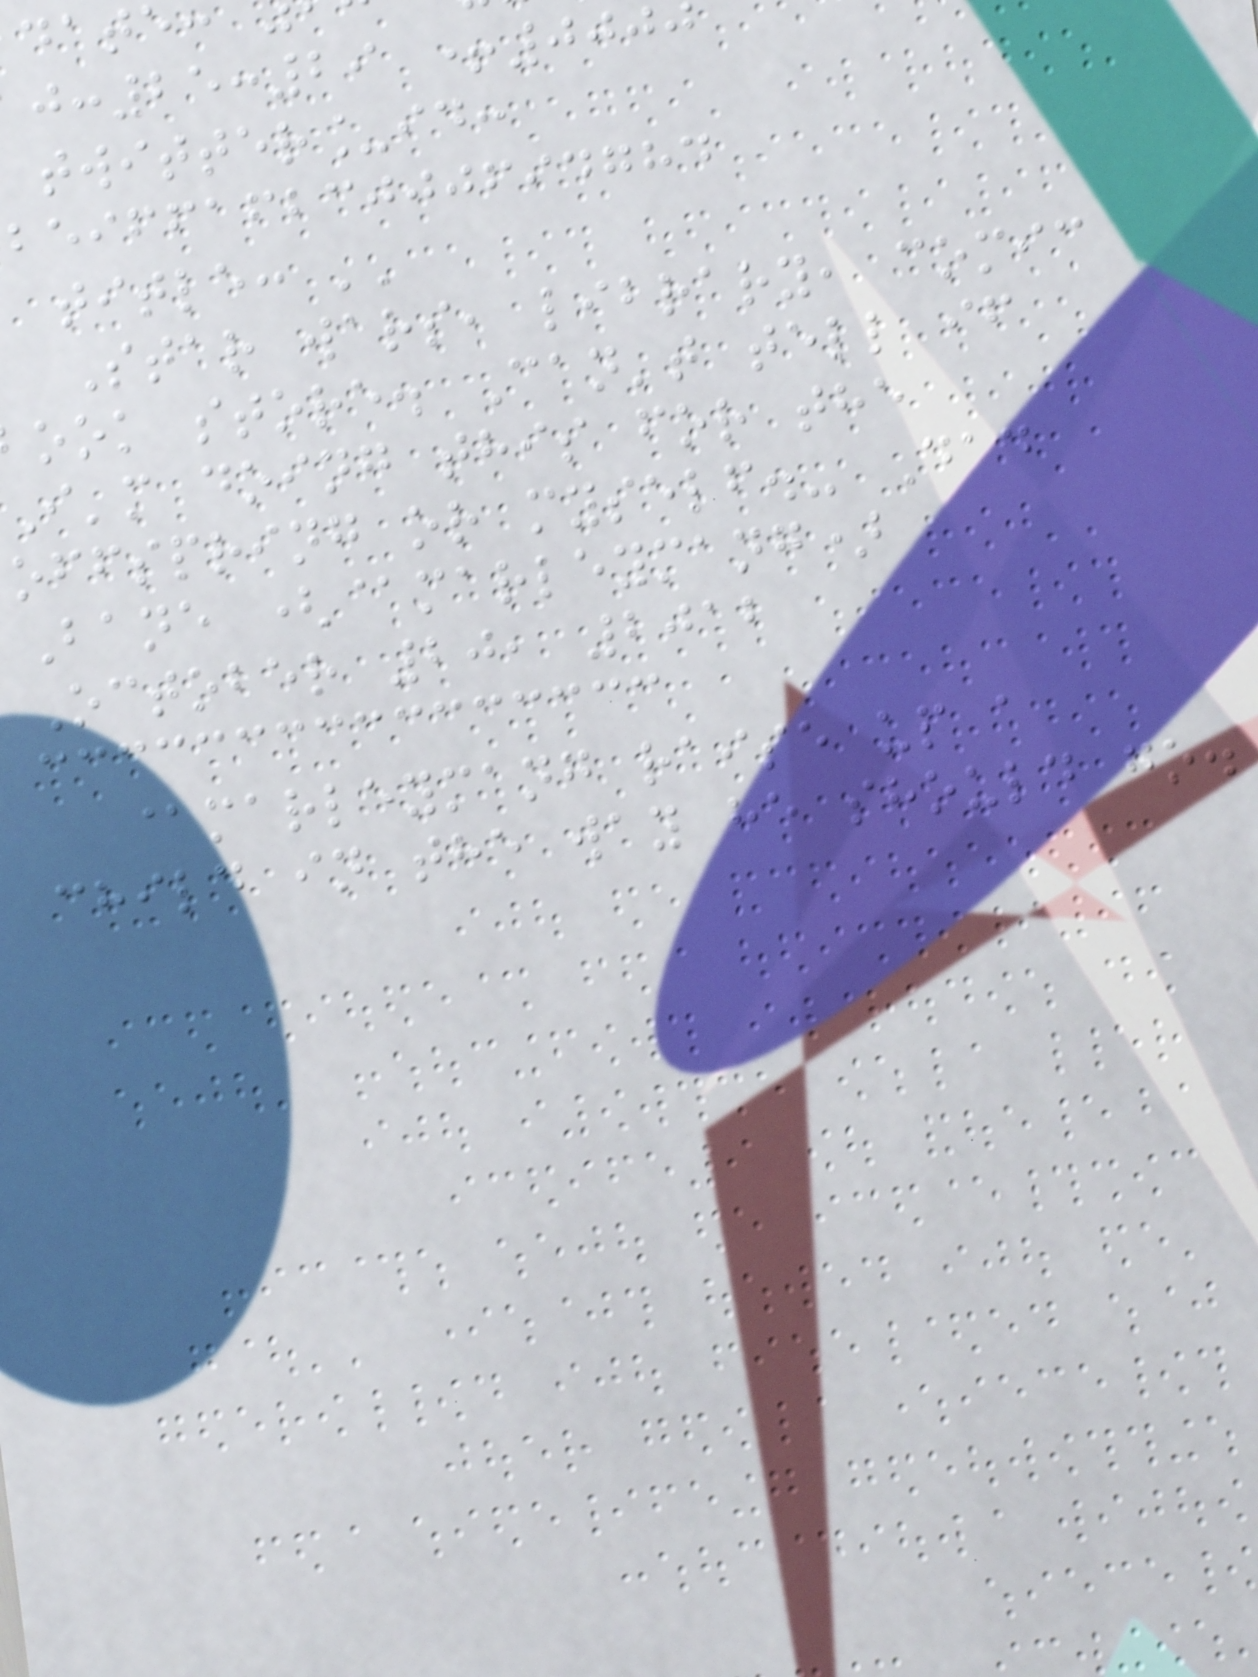:25:29 +000
twitter_id:
beiffafbcjjjfidghd
title: ''
Star wars, library, comic
ook store. Can't tell if
I'm doing this for the
offspring or myself.- Dad
Bane (@marleymang)
October 20, 2012
@marleymang raise up a
child in the way he should go.
